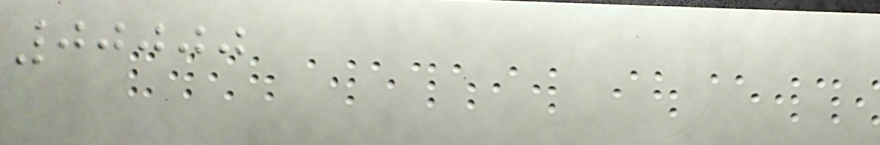00000
